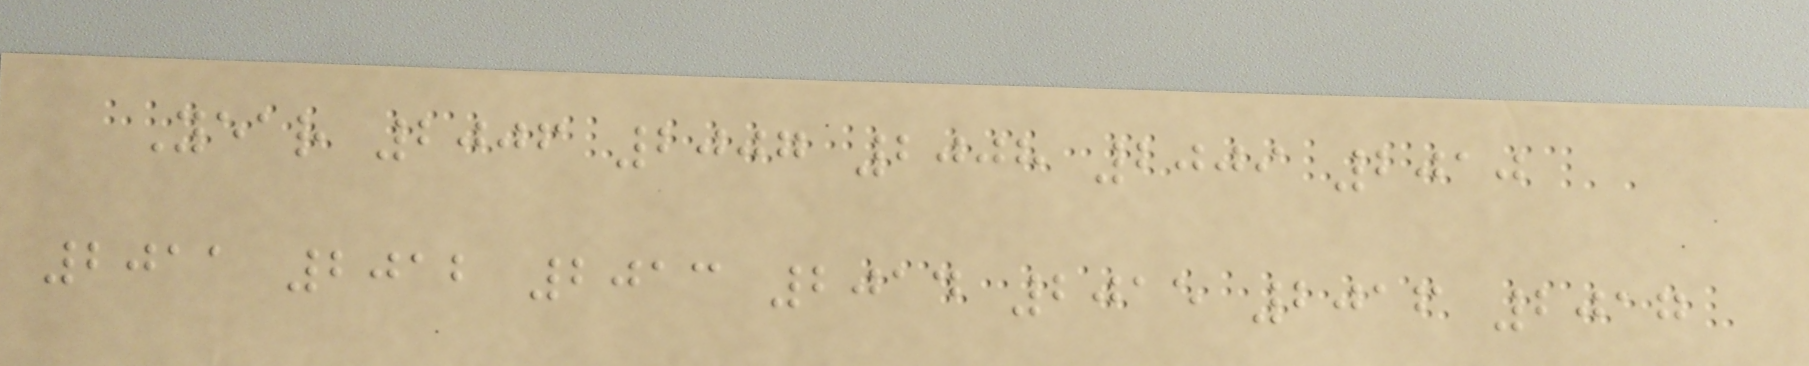Year 2006 2007 2008 2009 2010
2011 2012 2013 2014 2015 2016 2017
